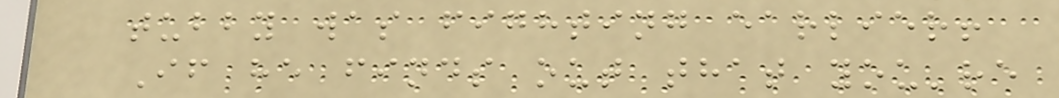tubby was fighting earlier!
If he finds out that you're
